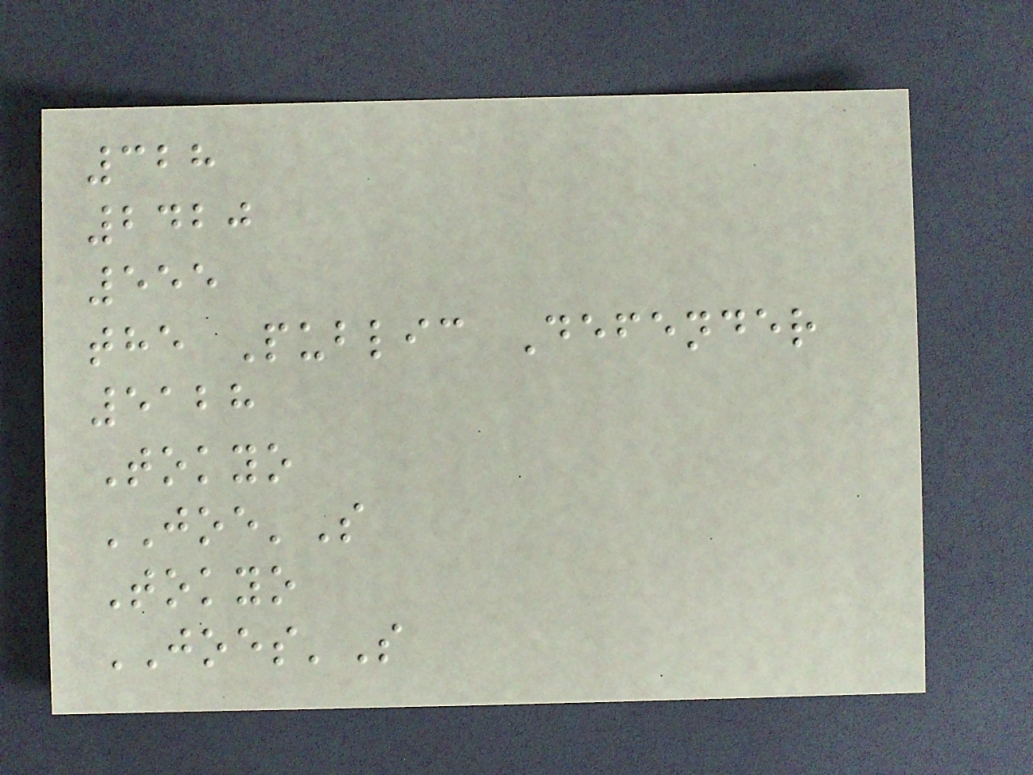328
2420
555
the Public Defender
5128
Tokyo
JOE'S
Tokyo
JOES'S
